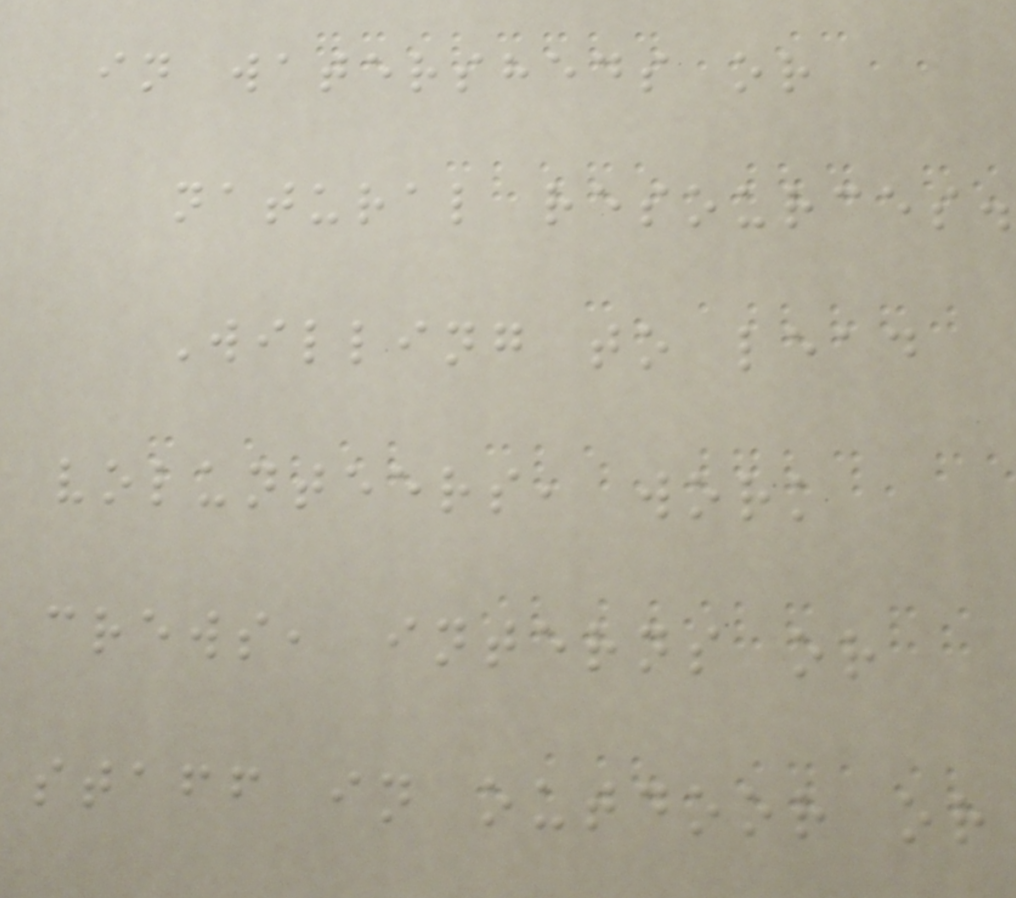in watersheds or
natural resources.
Willing to lead
volunteers, work
crews, interns or
staff in outdoor or
